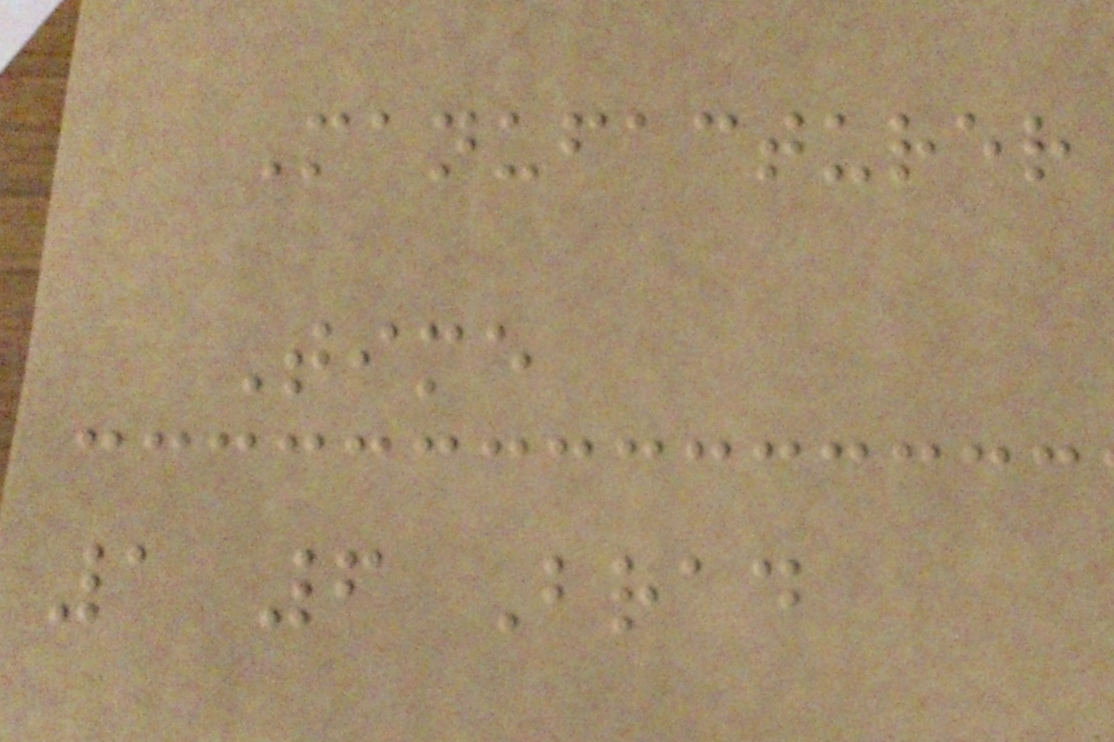Manufacturer
Time
1 6 Brad
